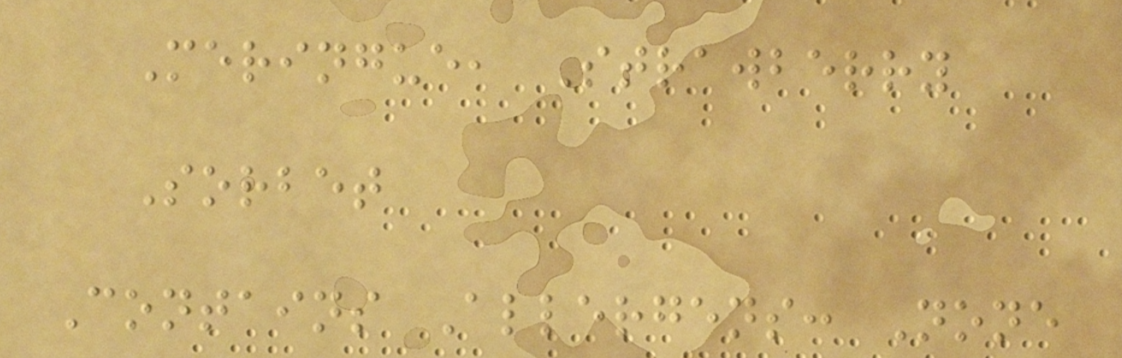Meringue, Strawberry
Sorbet
Contains Allergens: None
